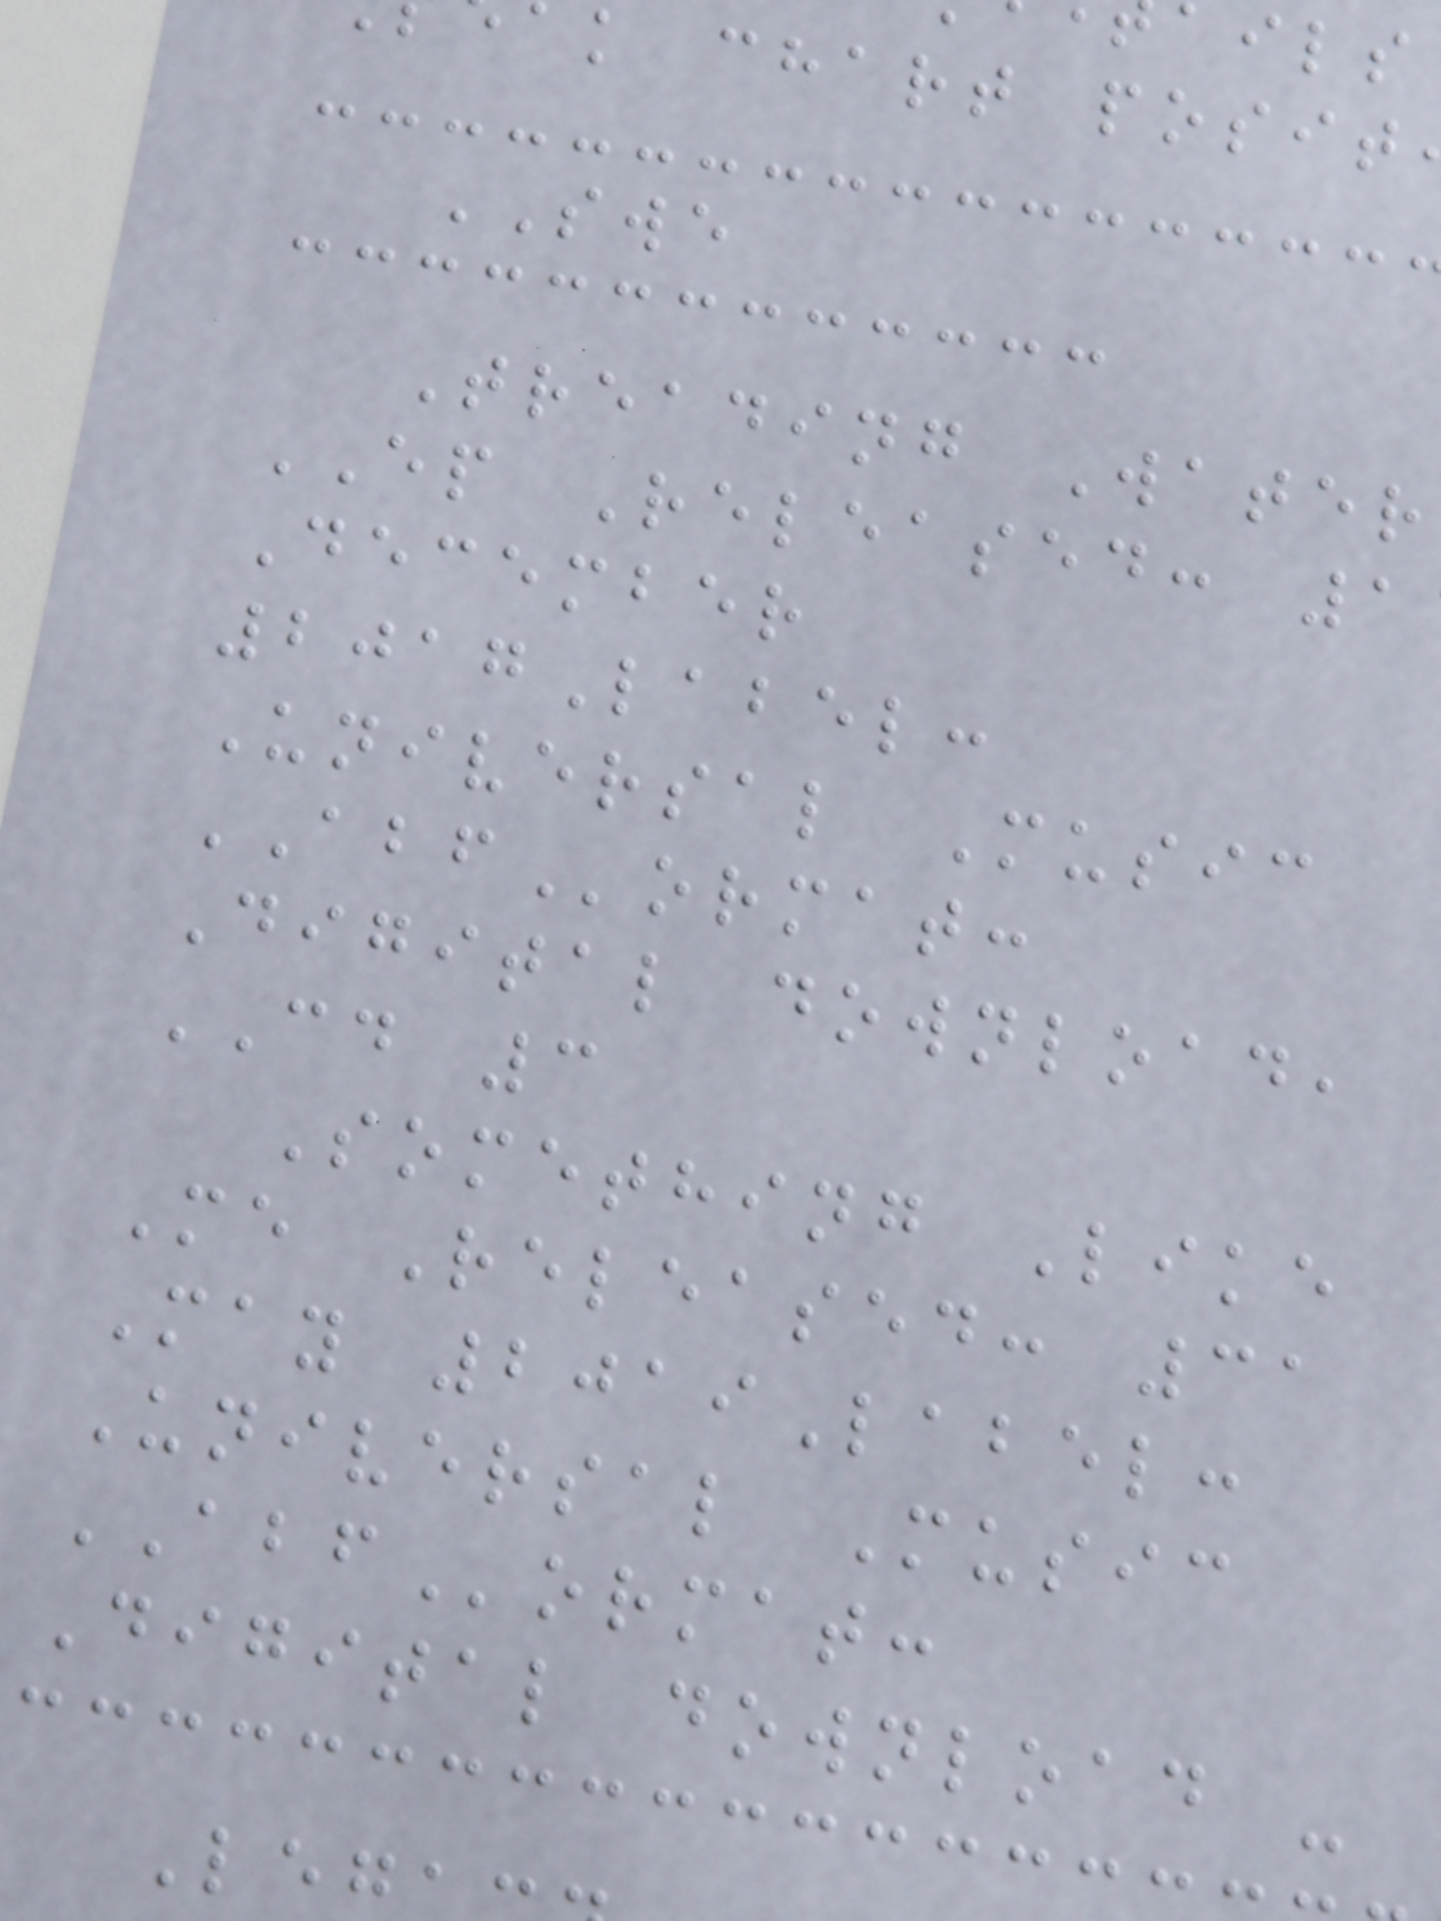ails
k chart posit
SWE
Treading Water
EP Released: 1
December
2017Label:
Universal Music
ABFormat:
Digital download,
CD 3
Something Like
Me Released: 31
May 2019Label:
Universal Music
ABFormat:
Digital download -
